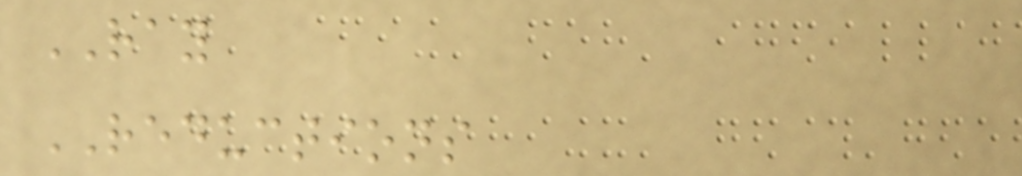RAY
REDUCTIONS
